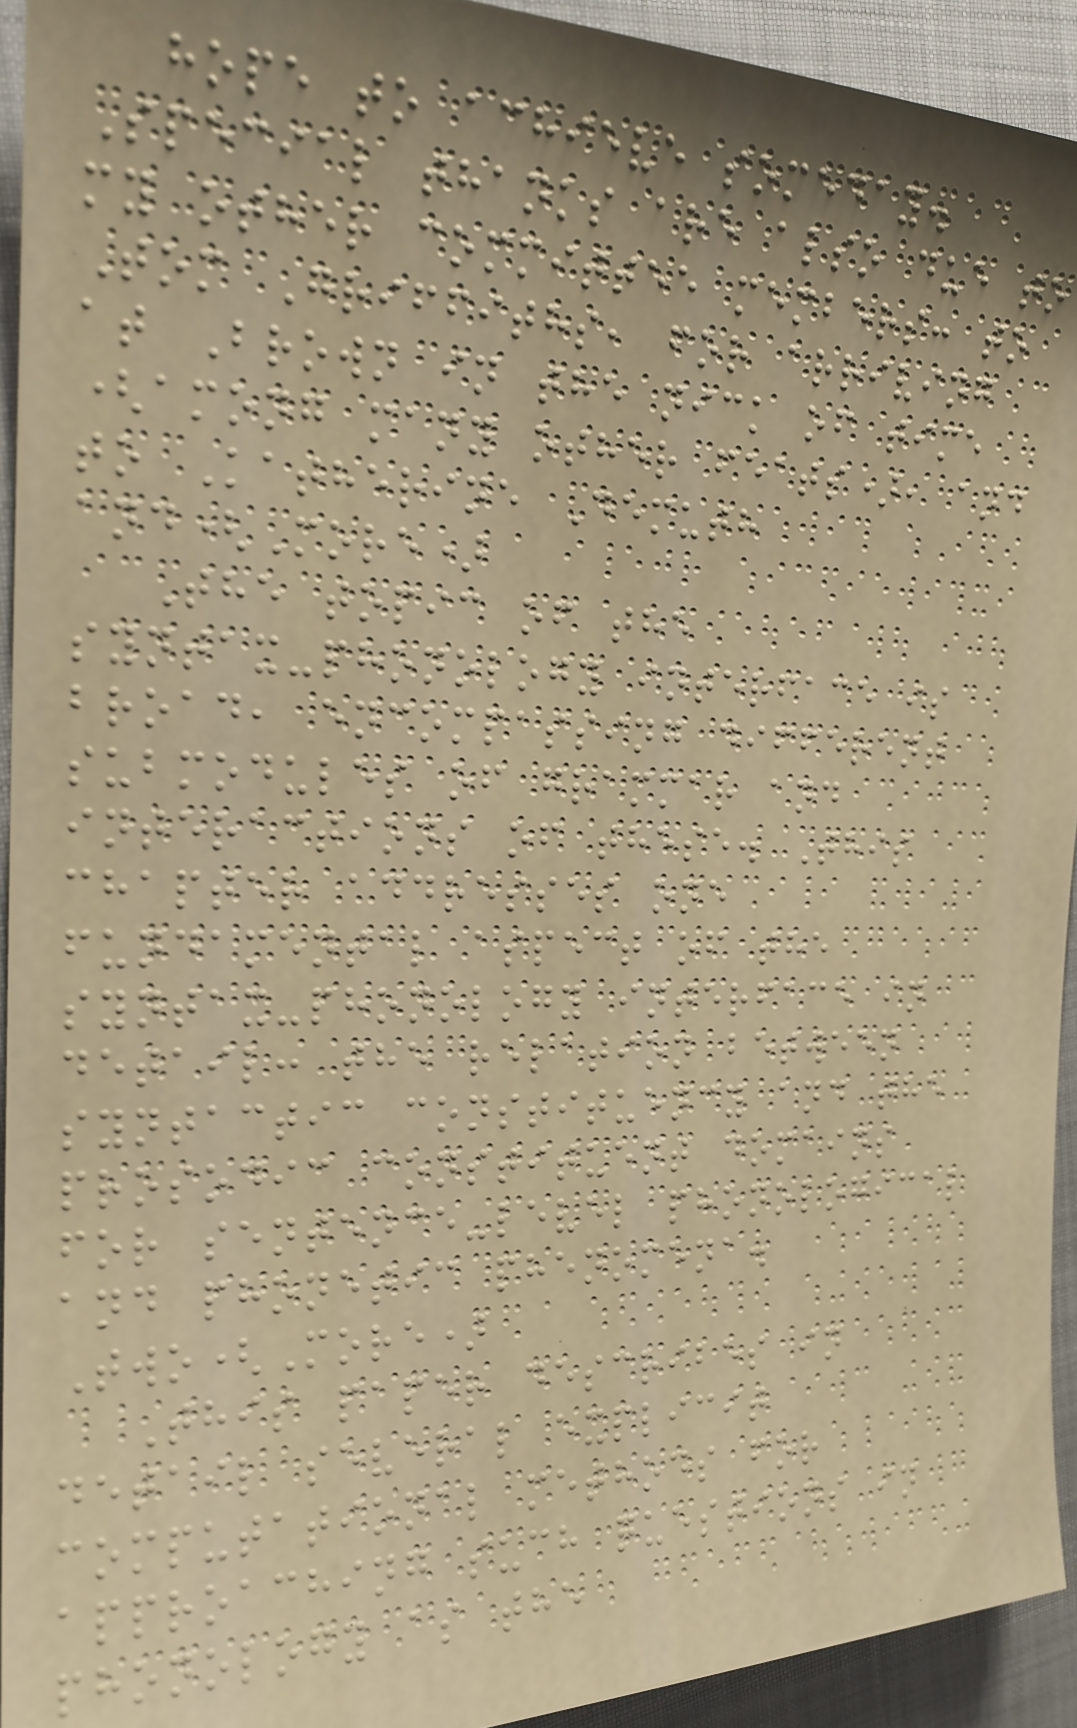hope to achieve someday.
Special thanks are also due to
my other committee members: to
Tom Griffiths, for arriving
at Brown in the nick of time
(among many other feats), and
to Katherine Demuth
and(More)
The topic of the
syntax-phonology interface is
broad, encompassing different
submodules of grammar and
interactions of these. This
chapter addresses one
fundamental aspect of the
syntax-phonology interface in
detail: the relation between
syntactic constituency and the
prosodic constituent domains
for sentence-level phonological
and phonetic phenomena.
Two(More)
This paper describes in
detail several explicit
computational methods for
approaching such questions in
phonology as the
